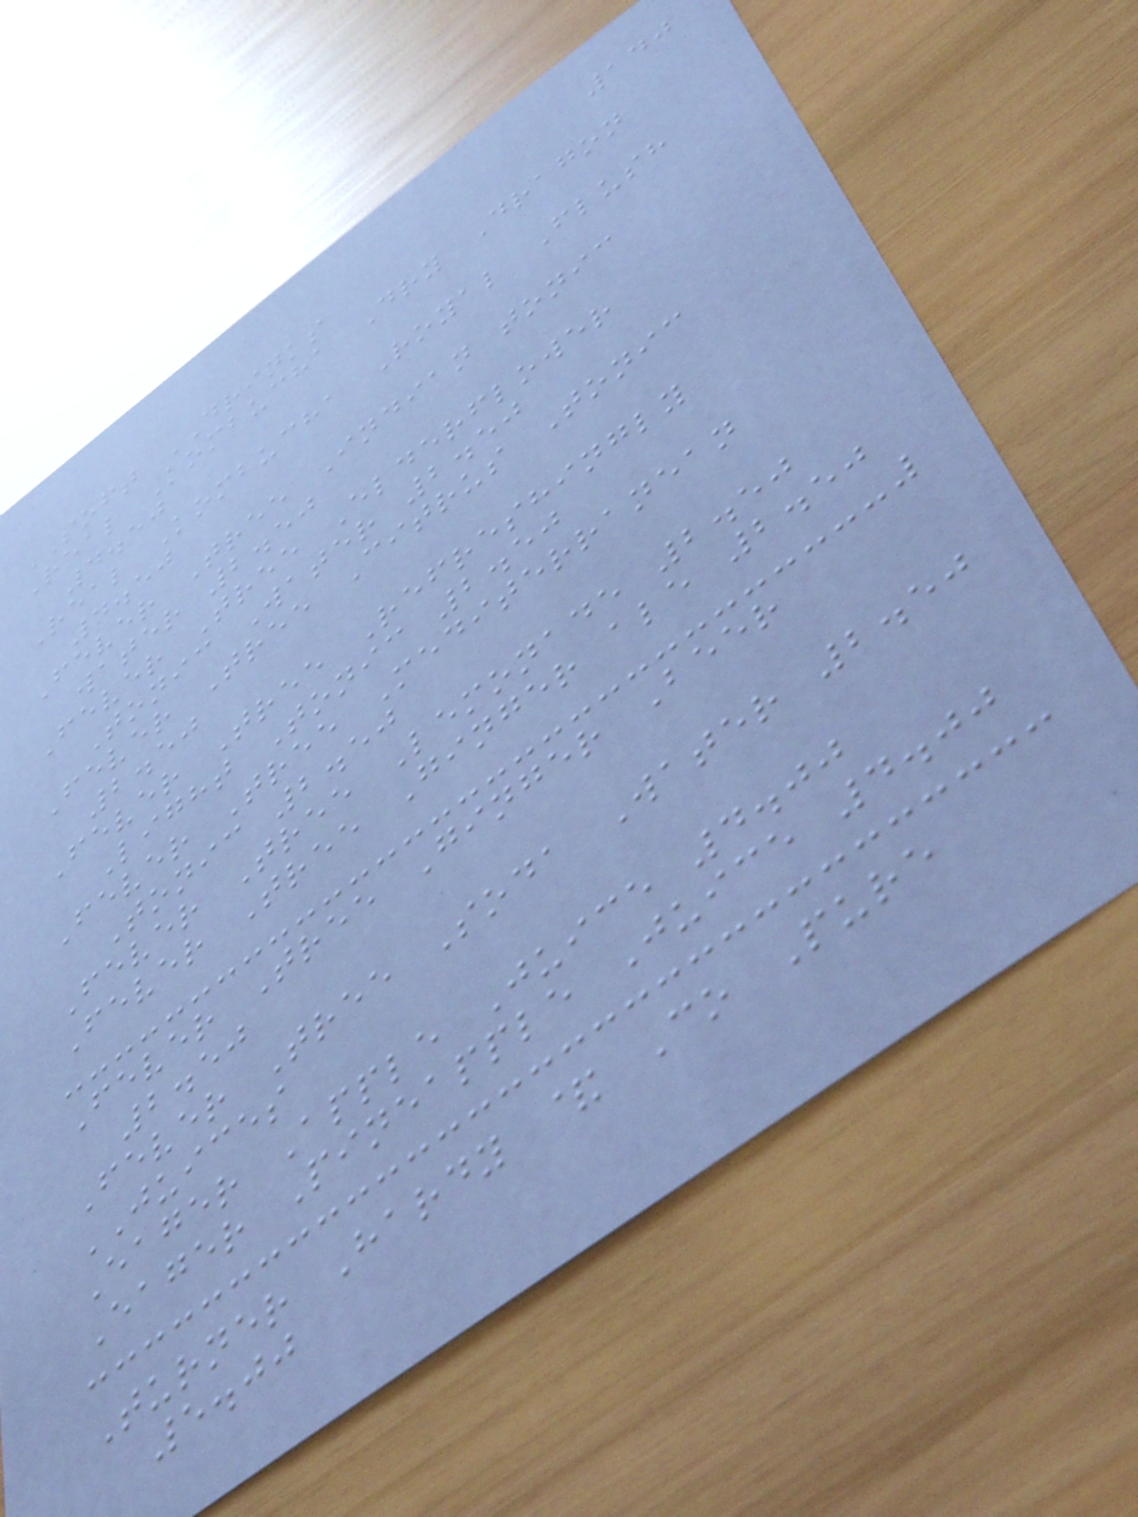140
SOFT DRINKS
Real Kombucha Dry Dragon
4.50
Real Kombucha Royal Flush
4.50
Fever Tree Indian tonic
water 2.50
Fever Tree Elderflower
Tonic Water 2.50
Fever Tree Citrus Tonic
2.50
Fever Tree Refreshingly
Light Tonic 2.50
Fever Tree Mediterranean
Tonic 2.50
Fever Tree Lemonade 2.50
Fever Tree Ginger ale 2.50
Fever Tree Ginger Beer
2.50
Fever Tree Soda Water 2.50
JUICES
Eager Apple Juice 4.00
Eager Pineapple Juice 4.00
Turner Hardy & Co Pure
5.00
